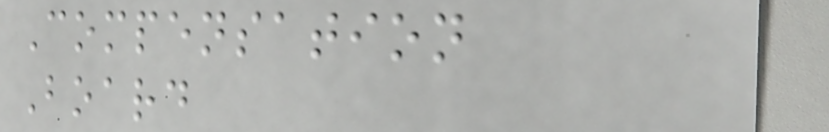Compensation
Board
